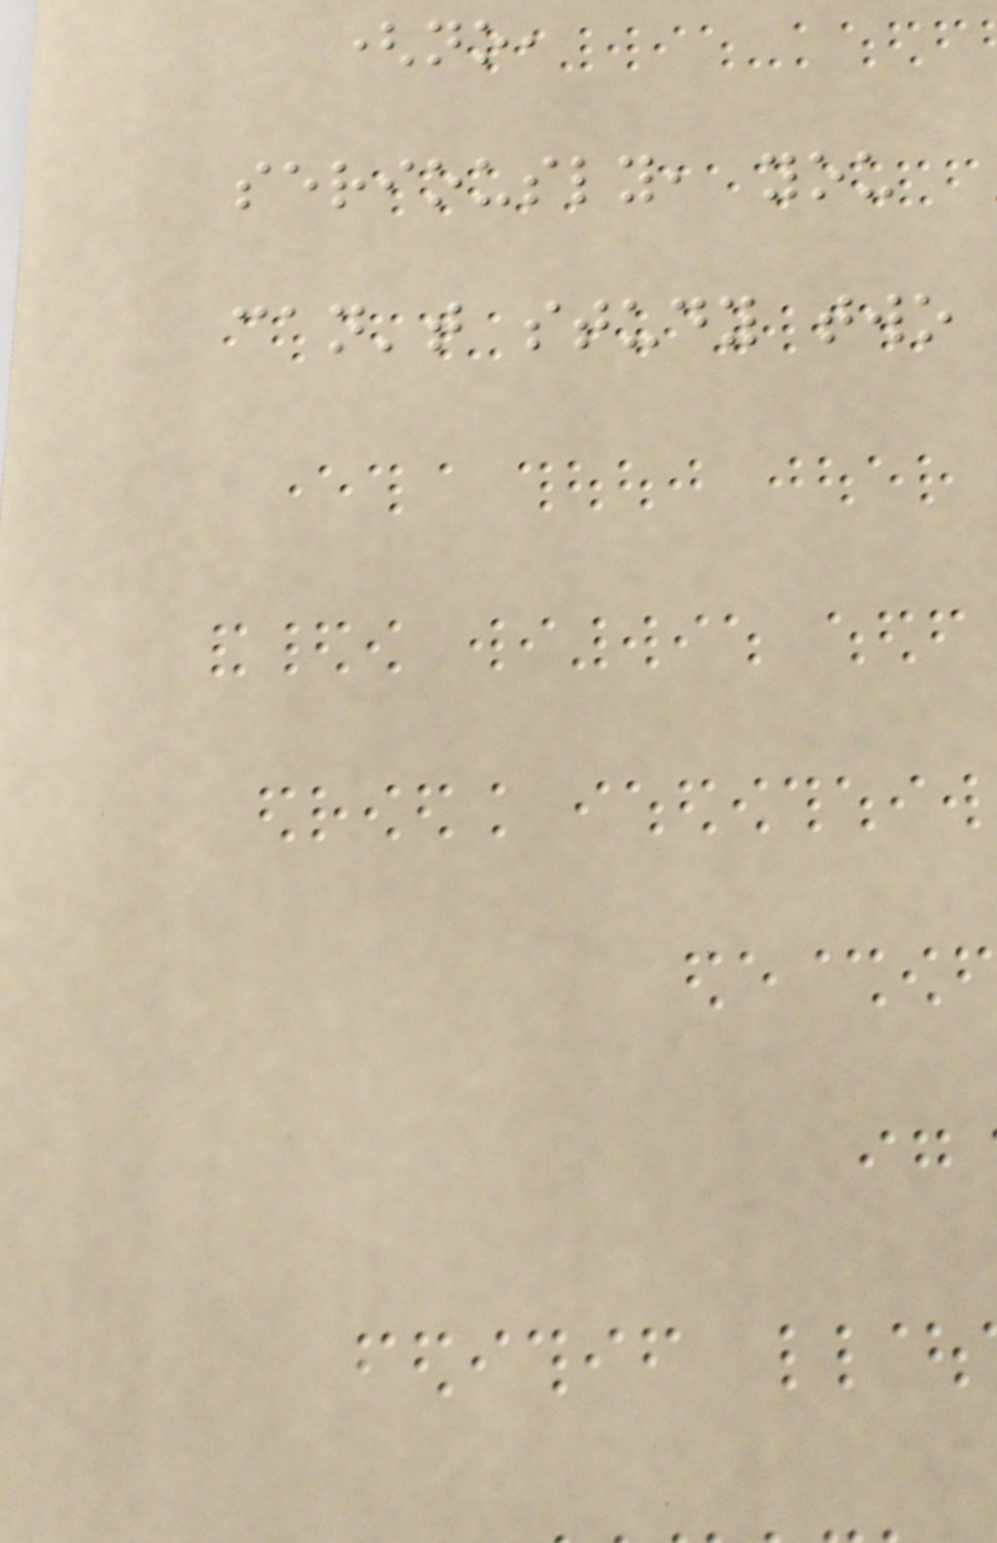(no,
seriously, you
can't study two
